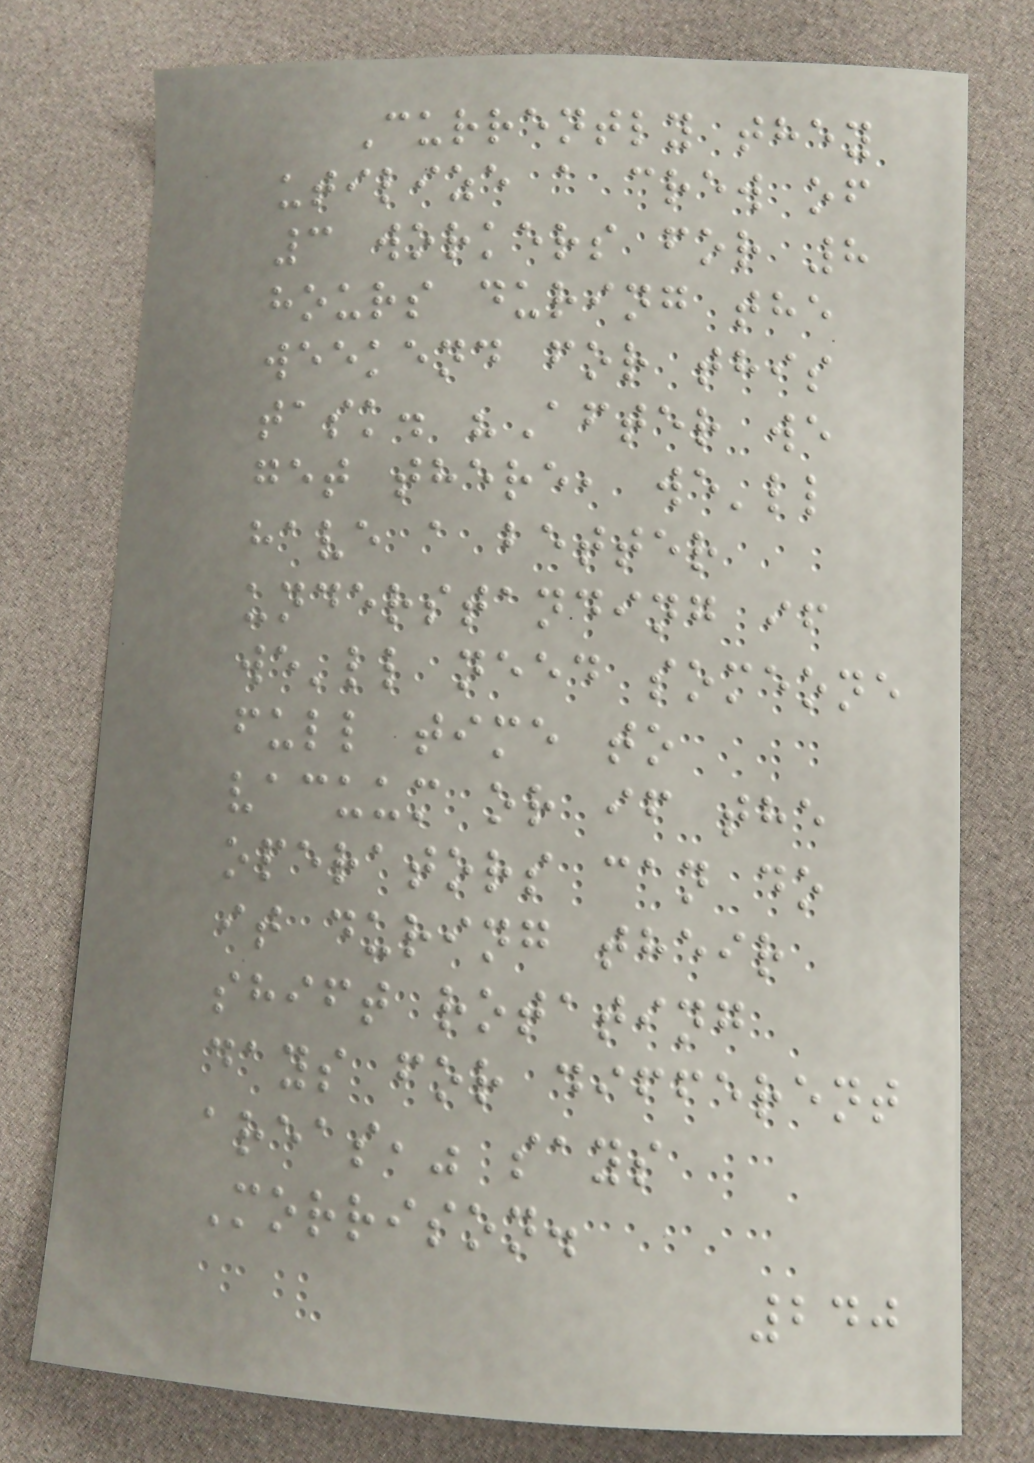Currently they
utilize a crew of
3 workers for 8
hours during the
weekend for this
task. "After we
get there, we'll
have a better
understanding if
we'll need someone
full time to
vacuum or if the
operators can do
it during their
shift rotating
days for different
areas," says
Morrison.
240
